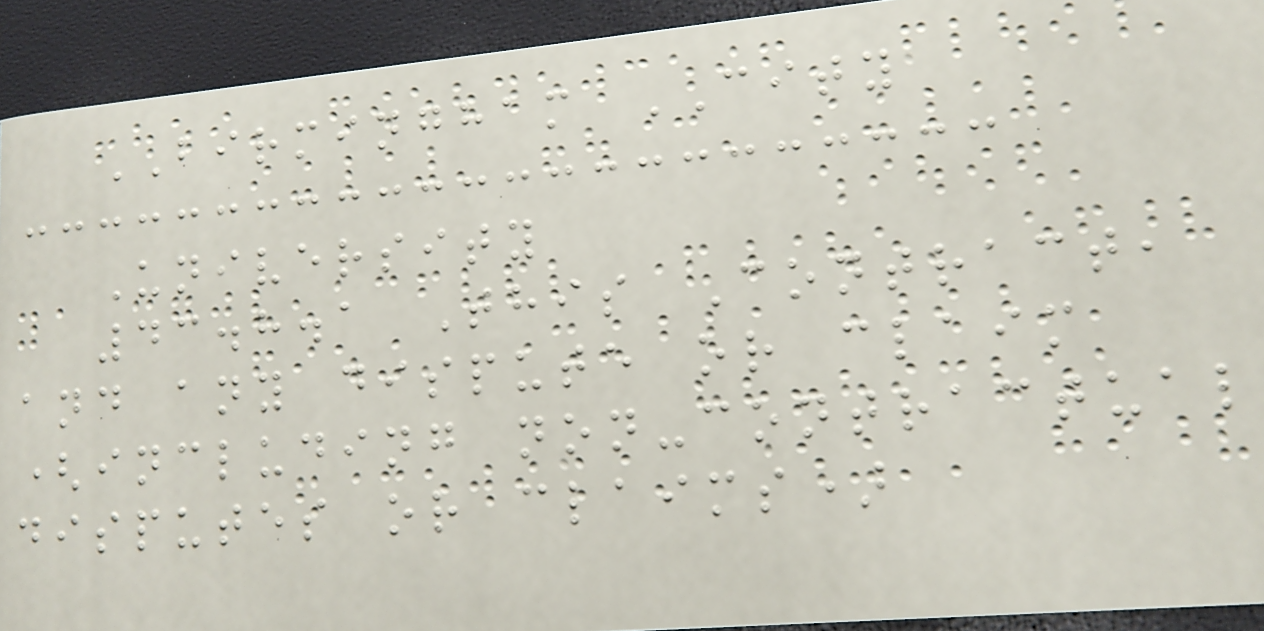BIRMINGHAM CITY
University
43.8.1 This Contract,
and any dispute or claim
(including non-contractual
disputes or claims)
